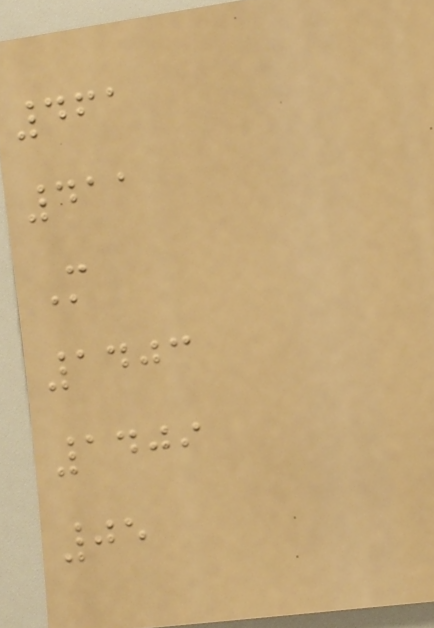461
411
M
1403
1409
05
